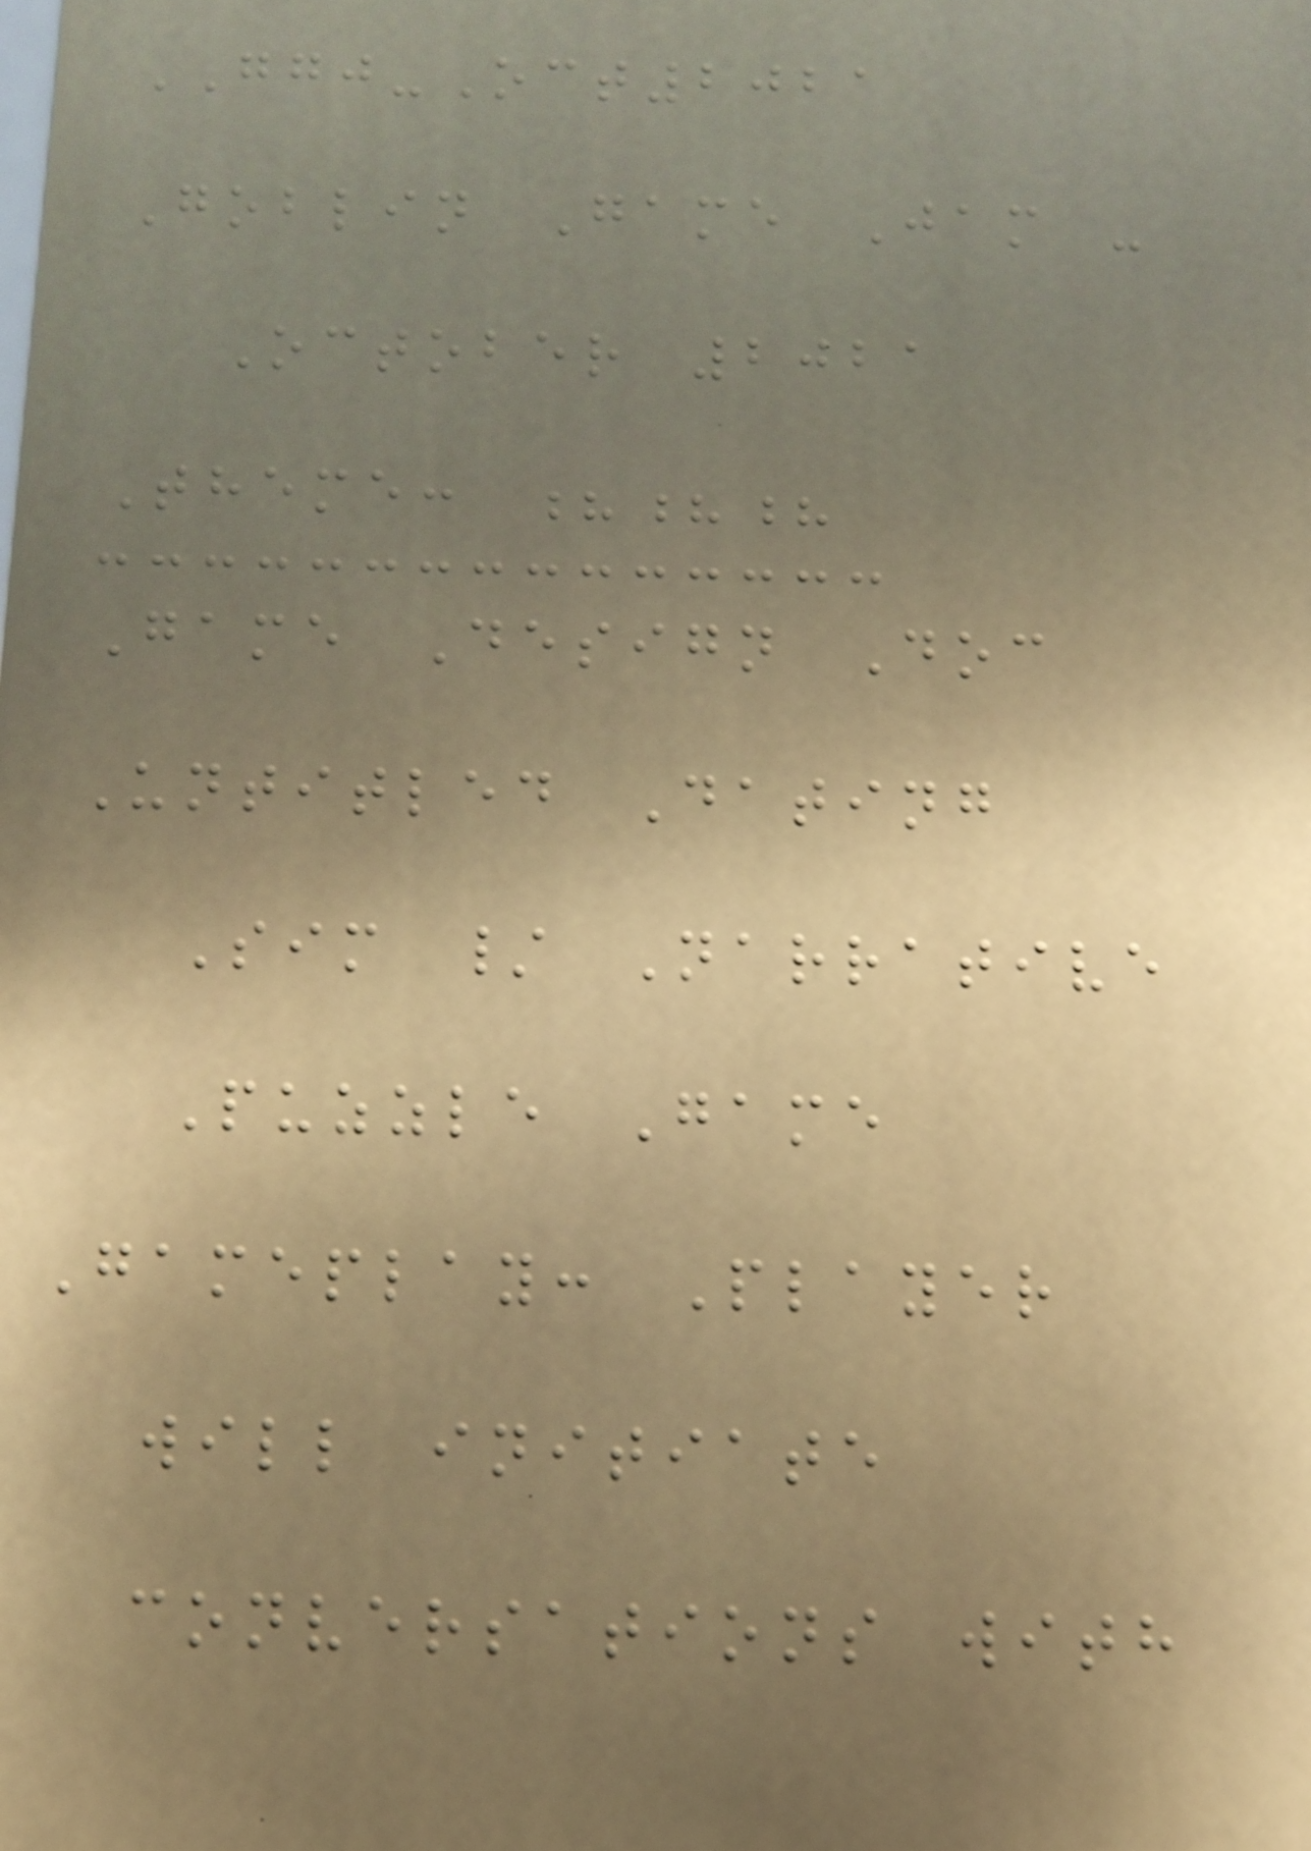GGJ-Oct2021
Goblin Game Jam -
October 2021
Theme: ???
Game Design Doc
Untitled Dating
Sim / Narrative
Puzzle Game
Gameplay: Player
will initiate
conversations with
